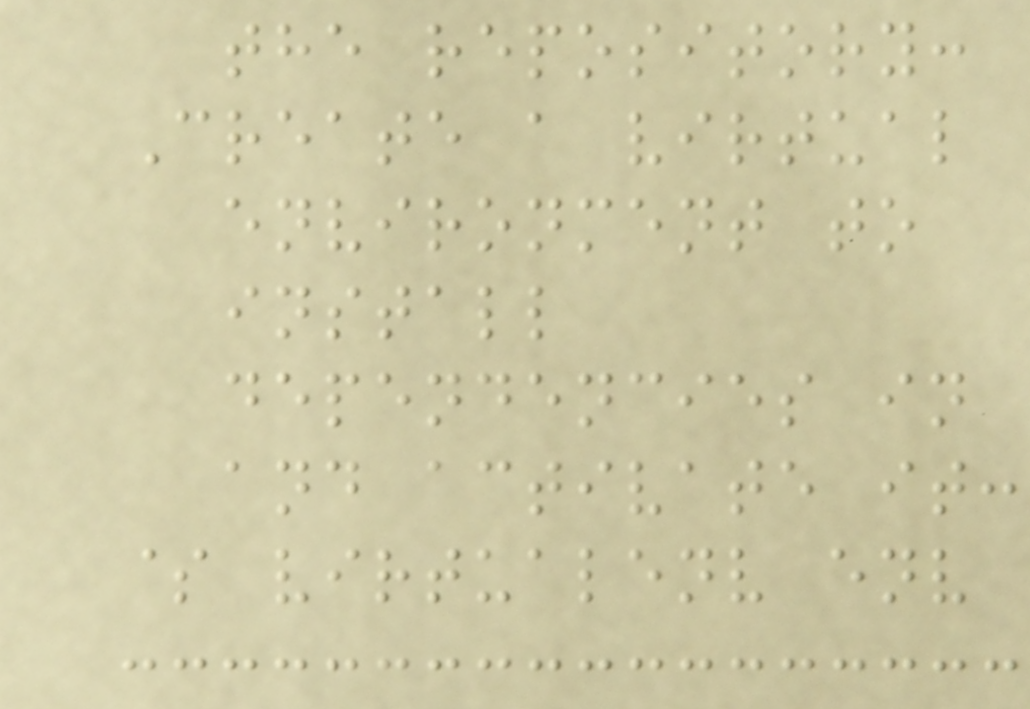the repository:
Create a virtual
environment to
install
dependencies in
and activate it:
$ virtualenv env
